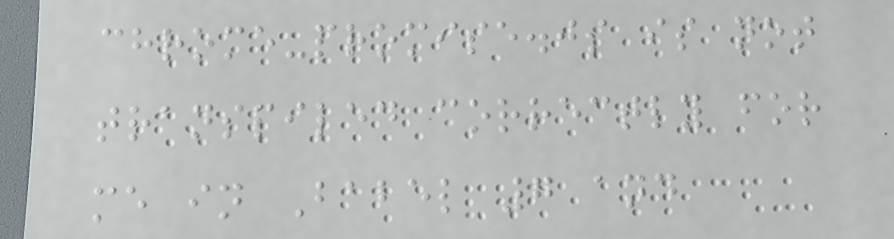chrome-promise.js is not
transpiled correctly for
me in Babel 7 and
